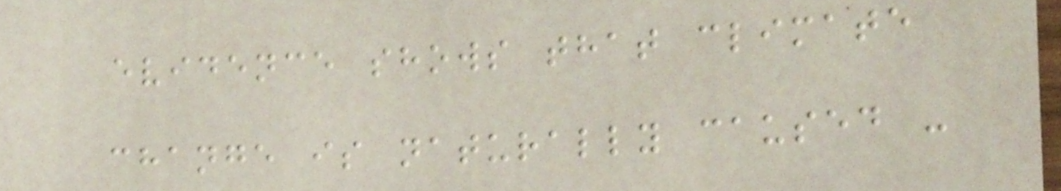evidence shows that climate
change is naturally caused -
